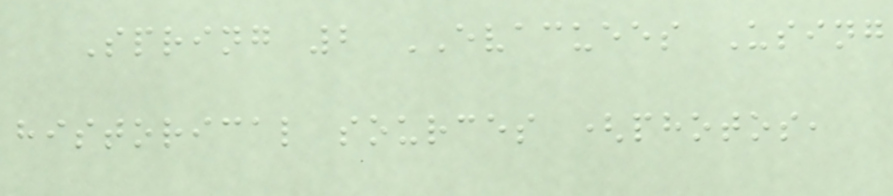Spring 2 EVACUEES Using
historical sources (photos,
